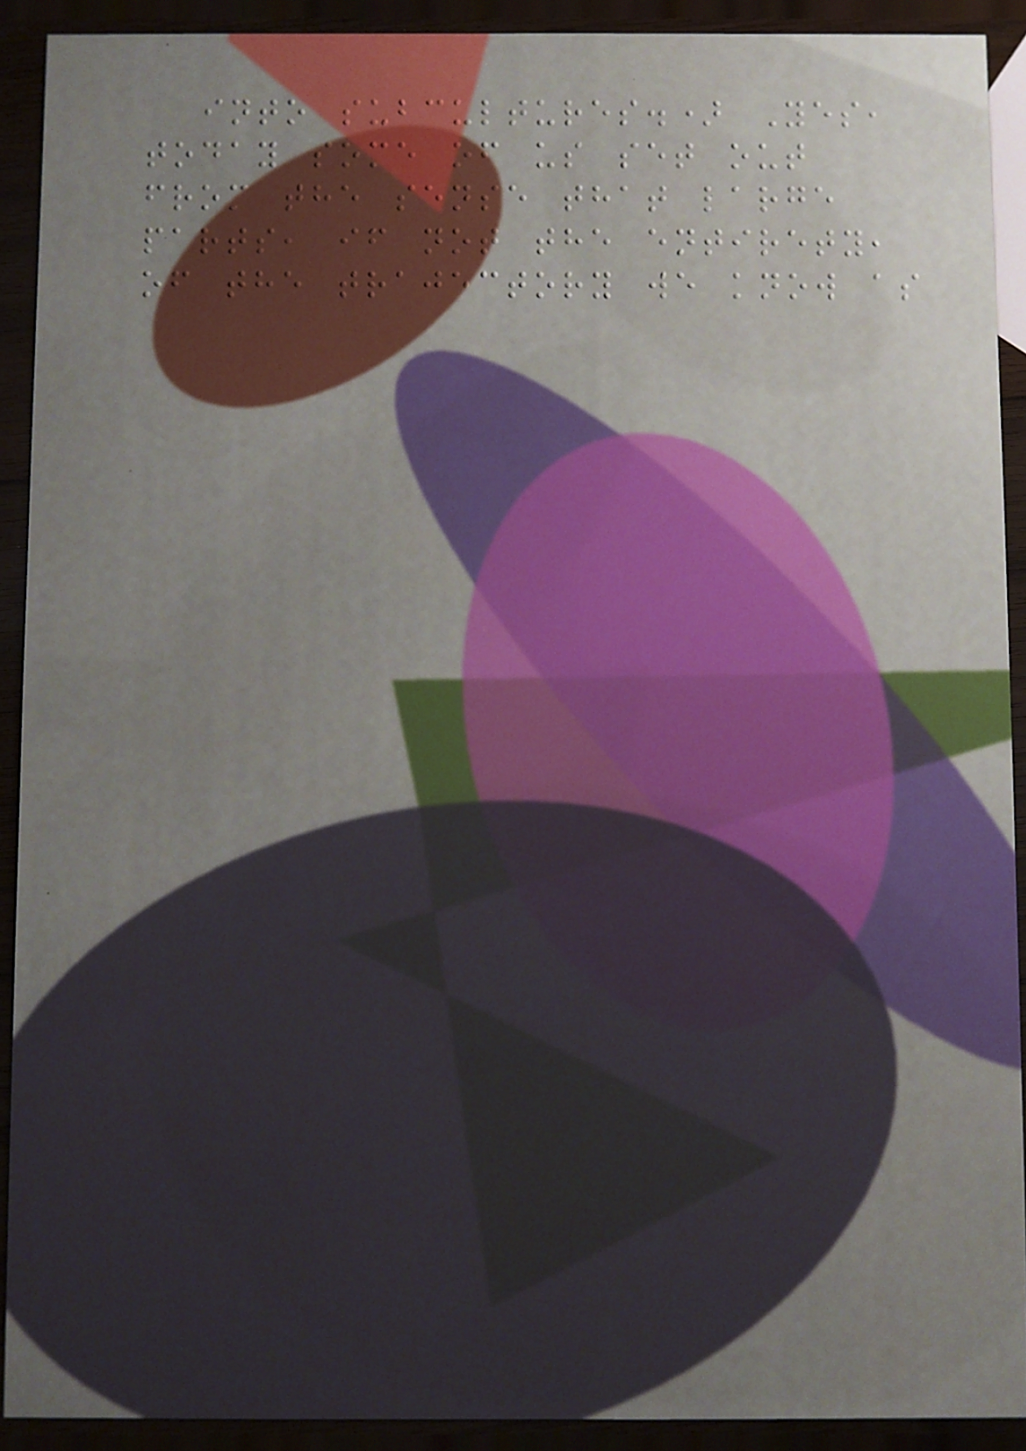into subcultures.) Yes,
today some of us set out
from the sense that large
parts, if not the entirety,
of the trajectory we know as
